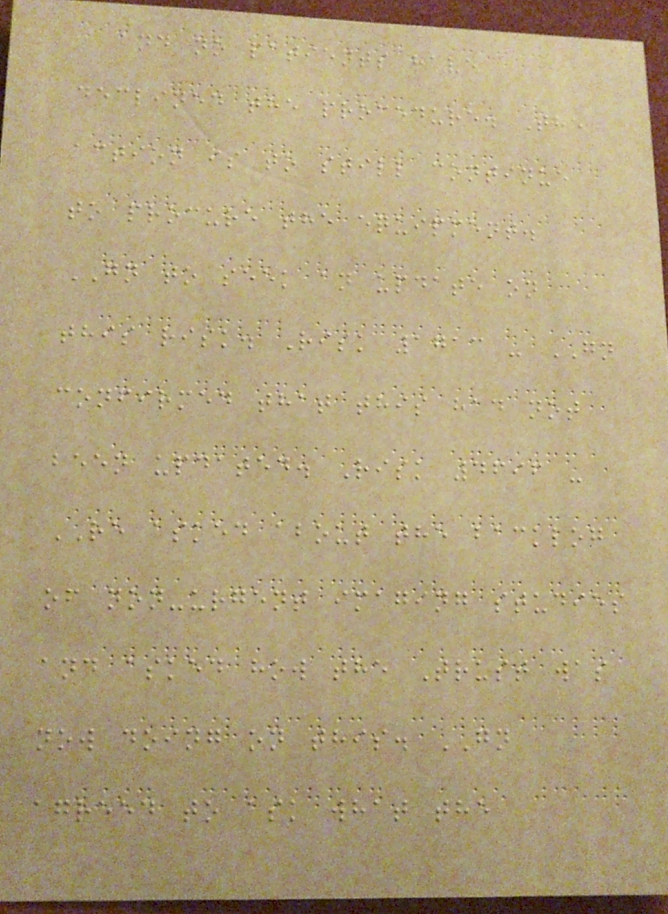and no patients have
declined the procedure. The
action is to still continue
to procure the equipment.
GN to seek an update on
this risk. Risk 1713 - GN
confirmed that this had not
been updated. Risk 4696 -
RE asked about the backlog
of non-urgent imaging studies
and asked how the Trust was
now doing on this. GN
agreed to ask what the
